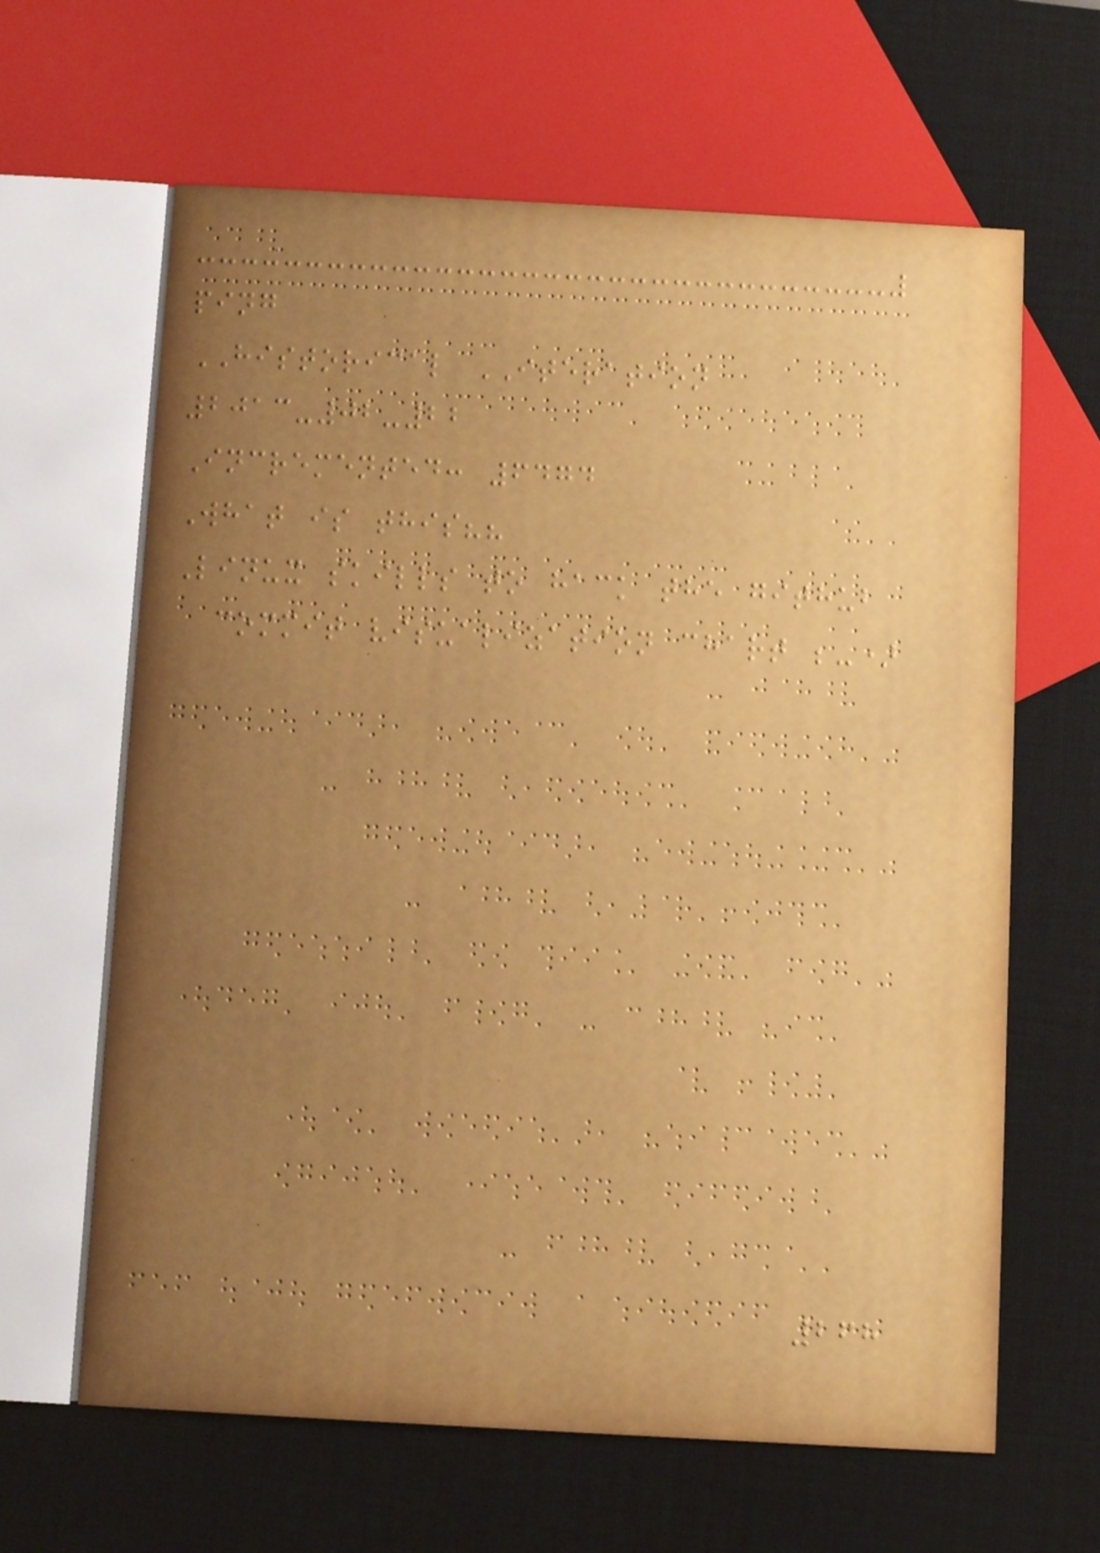ping
HISTORICAL ITERATION
2013-02-22
Incremented: 6474
What is this??
Linux skills to hack the github
commit visualization chart ;-)
268
